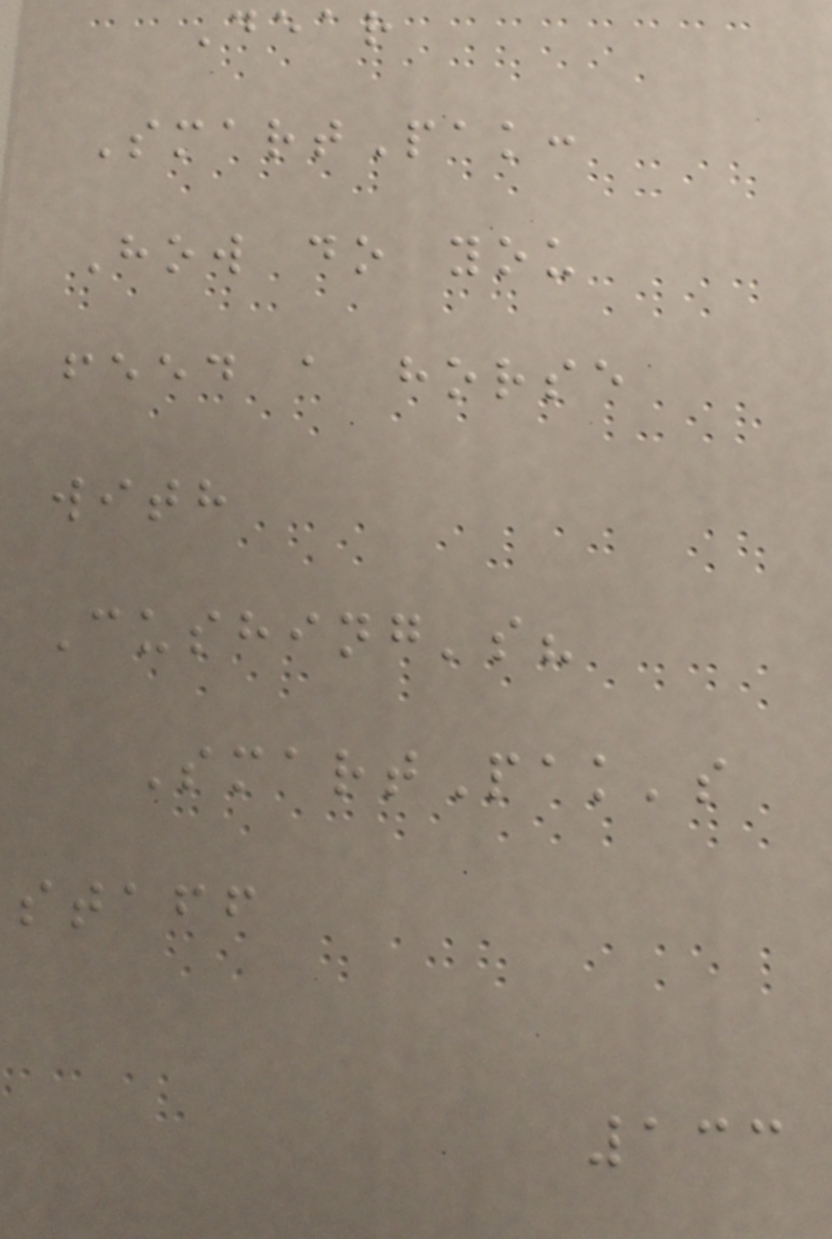Dear
SmartPak:
How do you
feed a horse
with
Cushing's?
SmartPak's
staff
133
